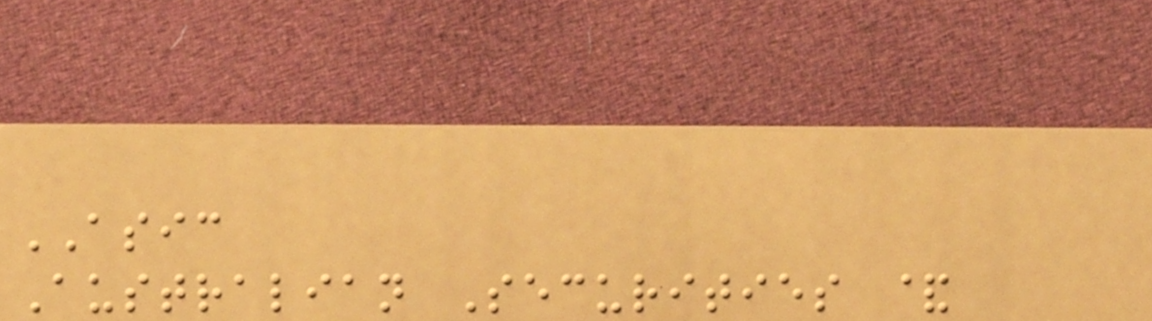ASIC
Australian Securities &
